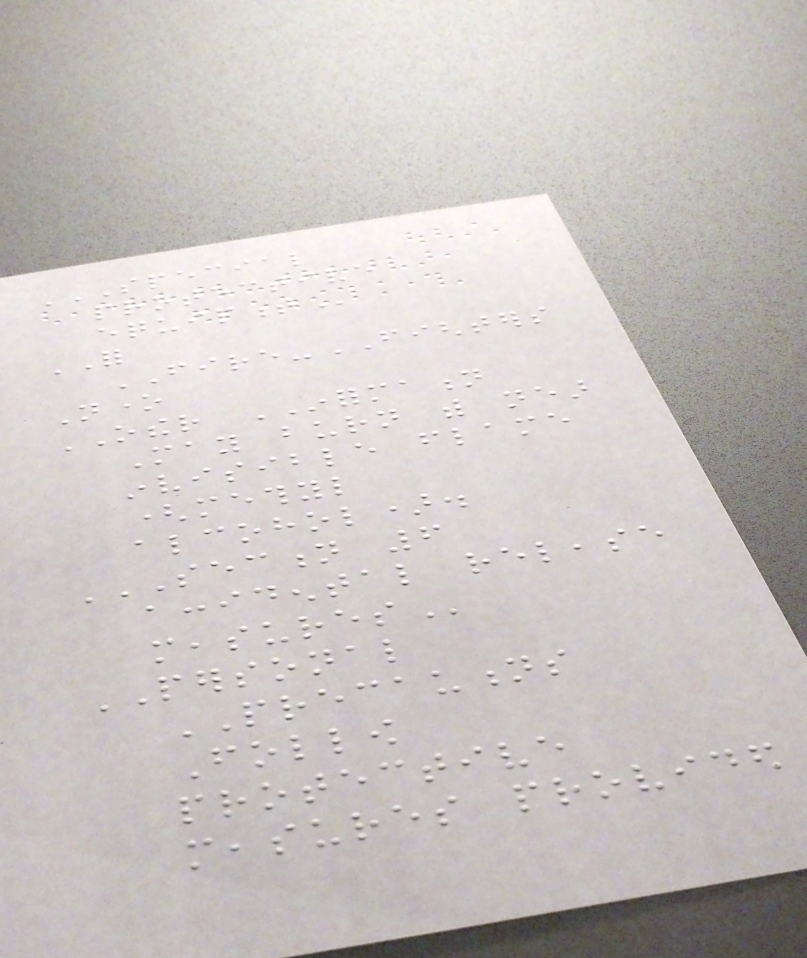SPECIAL
PROTECTIVE
EQUIPMENT
FOR
FIRE-FIGHTERS
None
OTHER INFORMATION
May burn with near
invisible flame
(methyl
alcohol).
SECTION 6
ACCIDENTAL RELEASE
MEASURES
PERSONAL
PRECAUTIONS
Follow
protective
measures provided
